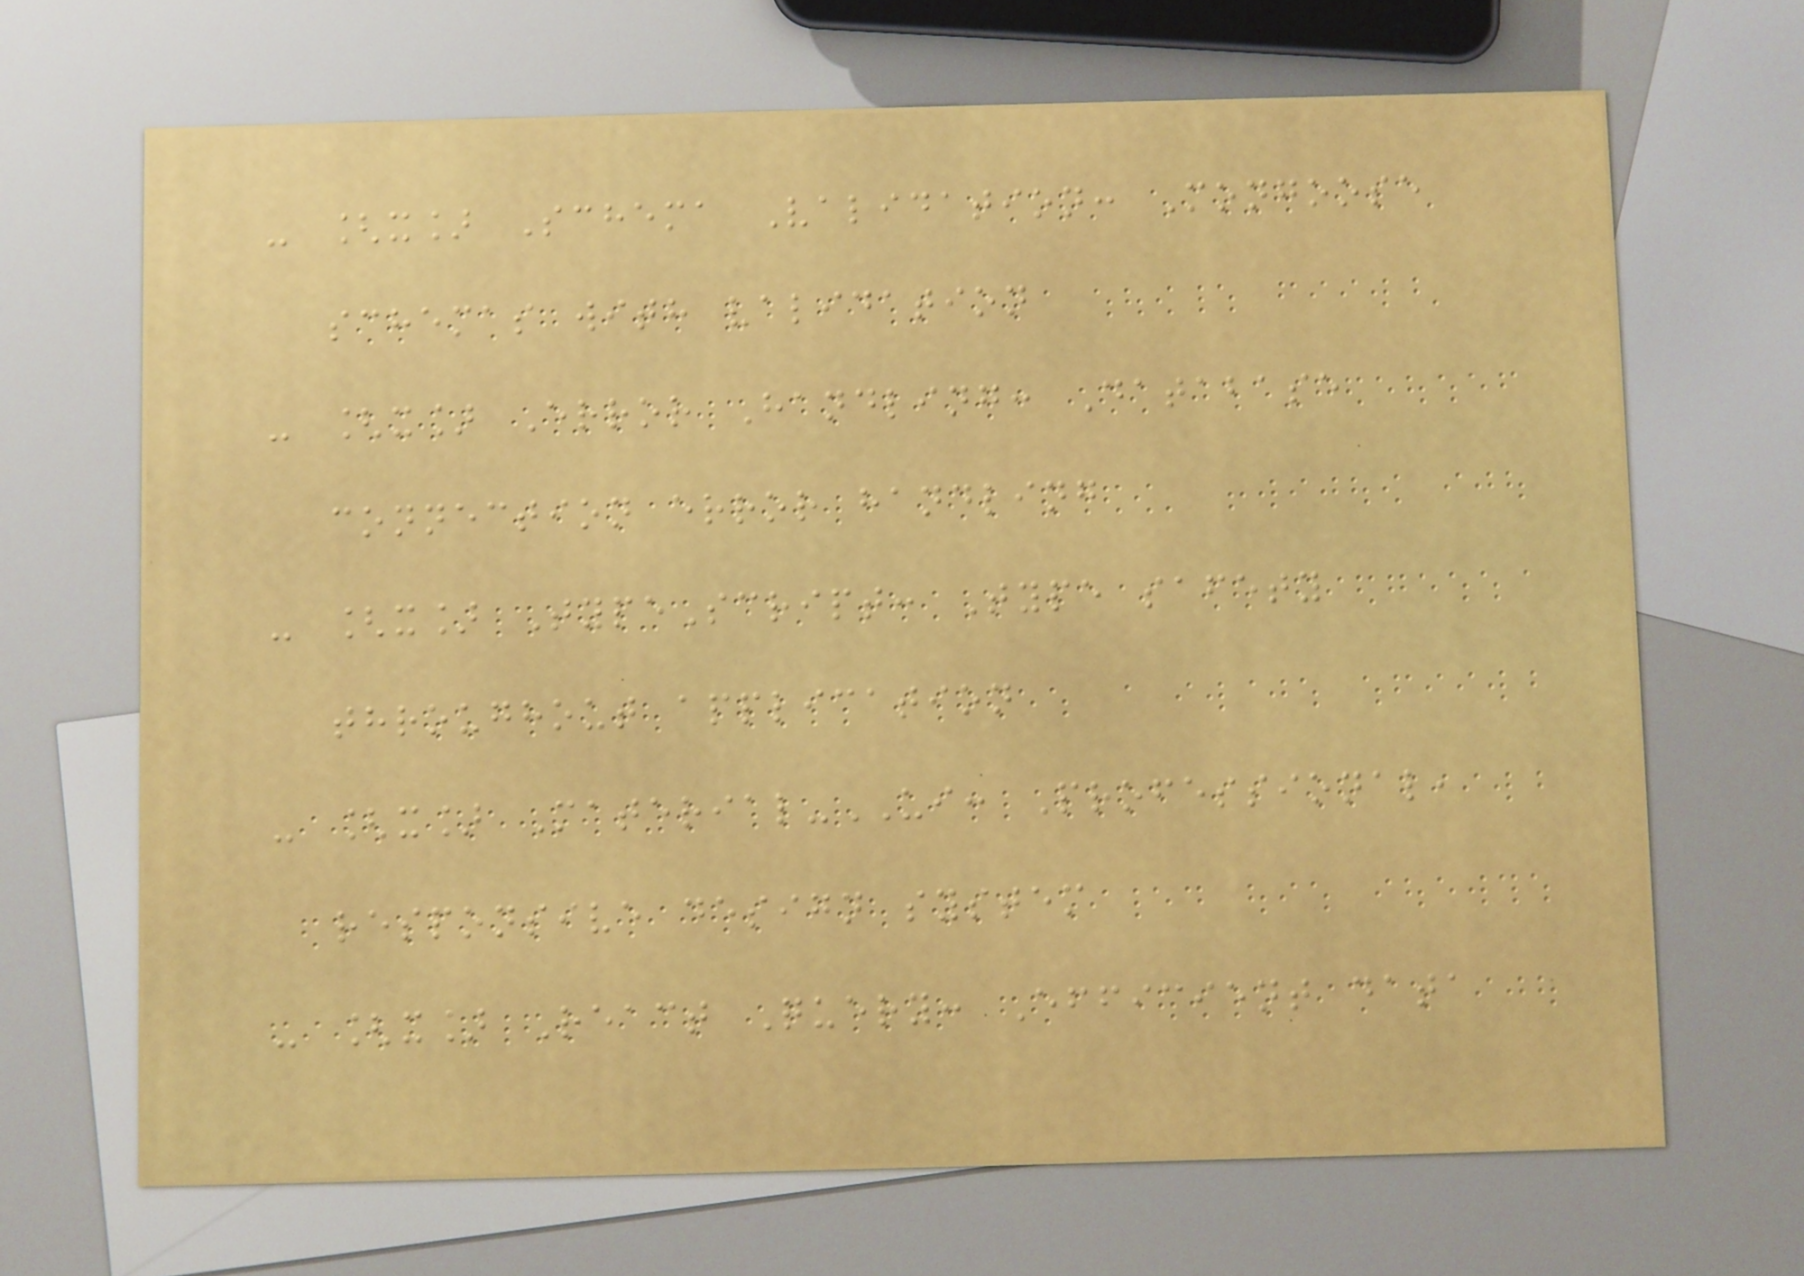- [x] Schema Validation: Mongoose
schemas with validation
- [x] Error Handling: Database
connection error handling
- [x] TypeScript: Type safety
throughout application
- [x] Material-UI: Professional,
responsive design system
- [x] React Query: Efficient data
